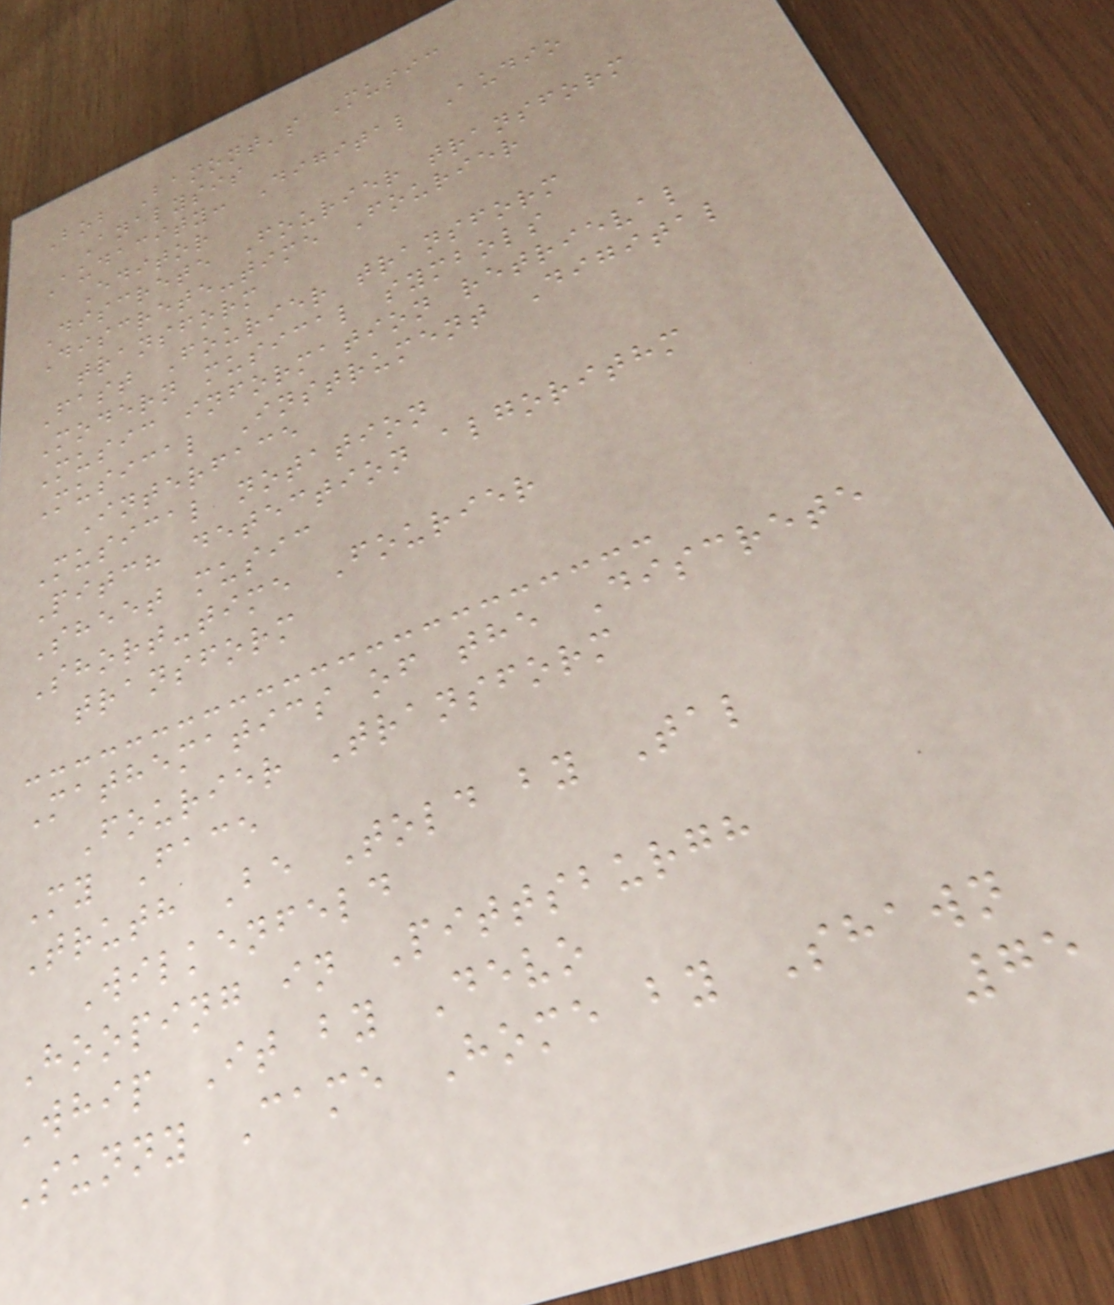Bob Bamont's Music
Analysis
Audacity: Digital Audio
Editor
Discrete Fourier transform
Discrete-time Fourier
transform
Fast Fourier transform
Modern musical symbols
Music information retrieval
Musical Instrument Digital
Interface
Musical notation
Pitch detection algorithm
Sheet music
Short-time Fourier
transform
Mathematics of the Discrete
Fourier Transform
My Face
Truth Be Told by Tal
Wilkenfeld
Hooping in Pittsburgh
Whip It by Devo
Sunny Came Home by Shawn
75
